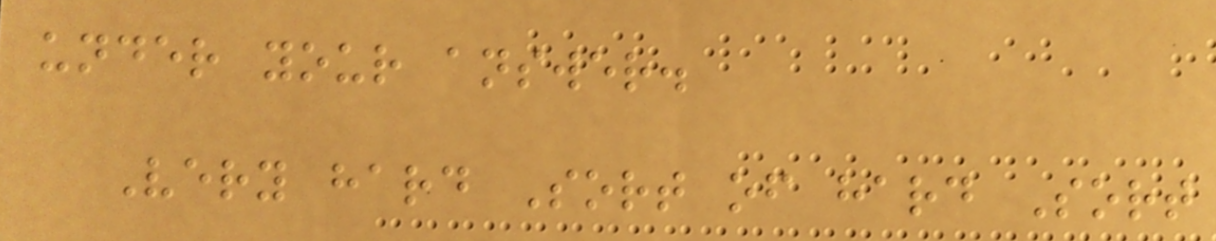under your answer.
Very hard Sort of hard Sort
